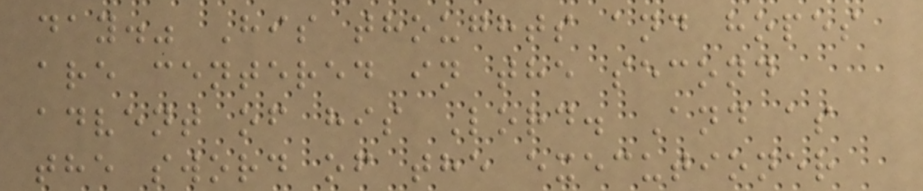day." His thoughts and hopes
are centered in the second
advent of his Lord. And as
the sword of the executioner
